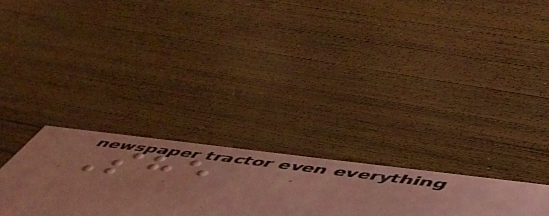She
